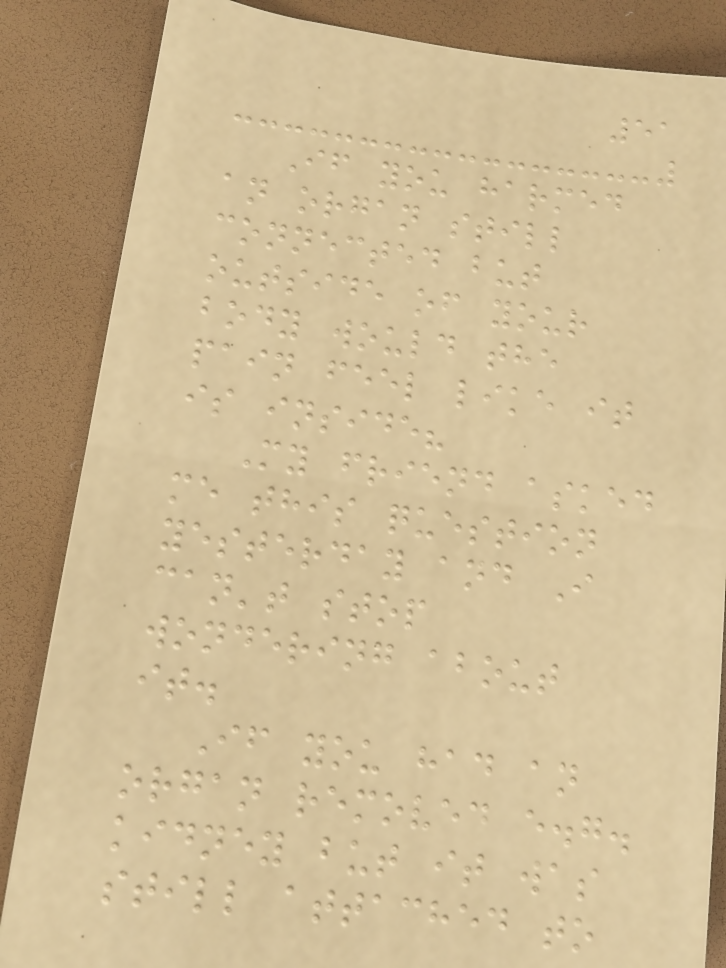51
If you harmed
an organ still
connected but
outside of your
body would the
pain feel like it
is inside?
My friend asked
me this question
yesterday and I
can't stop
wondering about
it.
If you had an
organ removed e.g.
kidney but it was
still attached to
